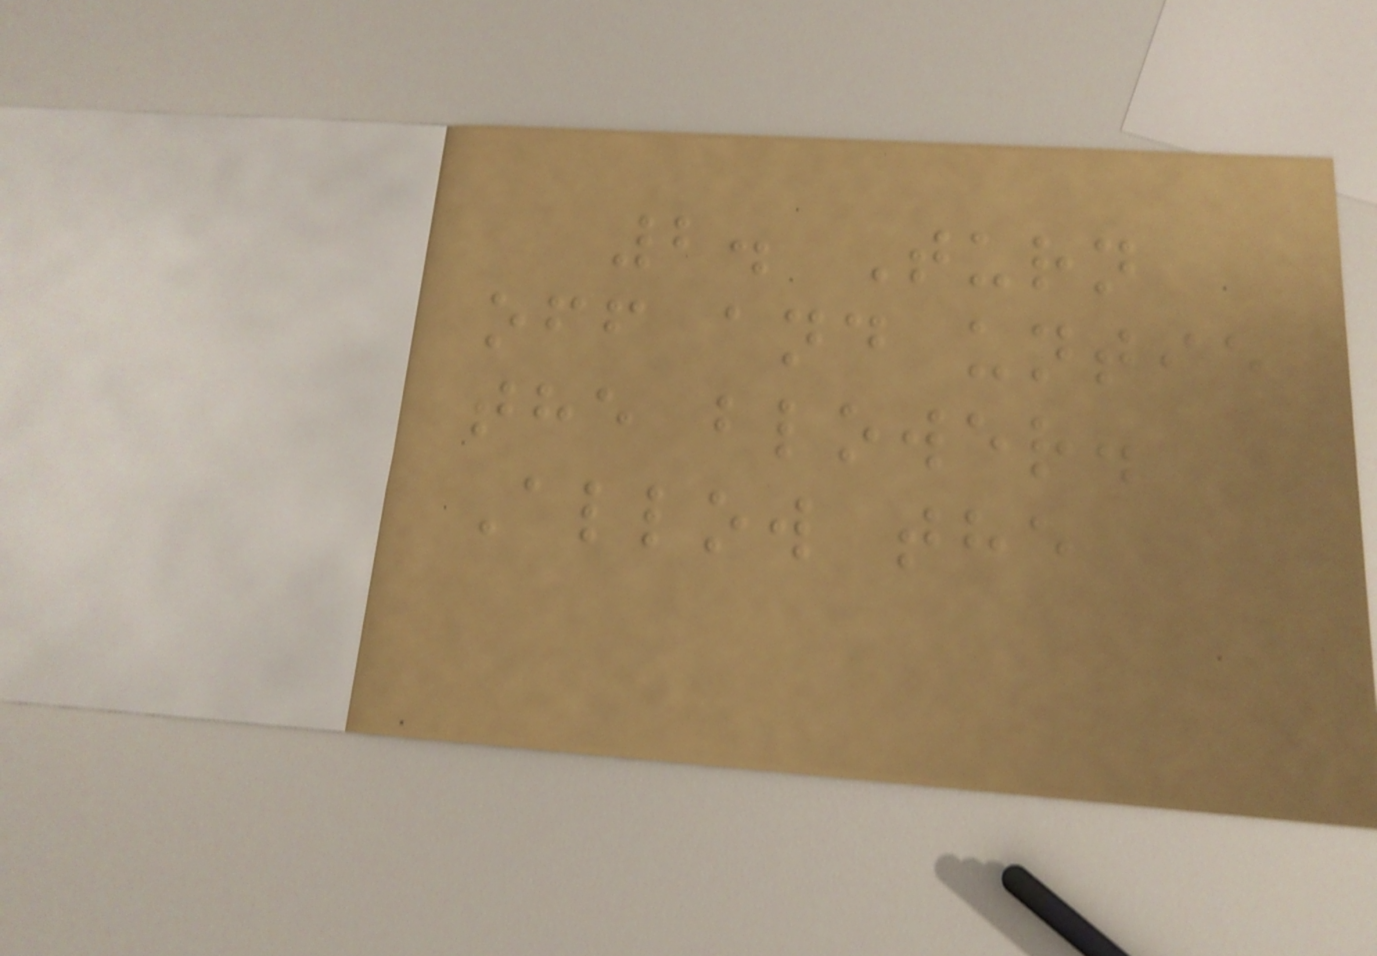2. Turn
off and untie
the blower.
Allow the
